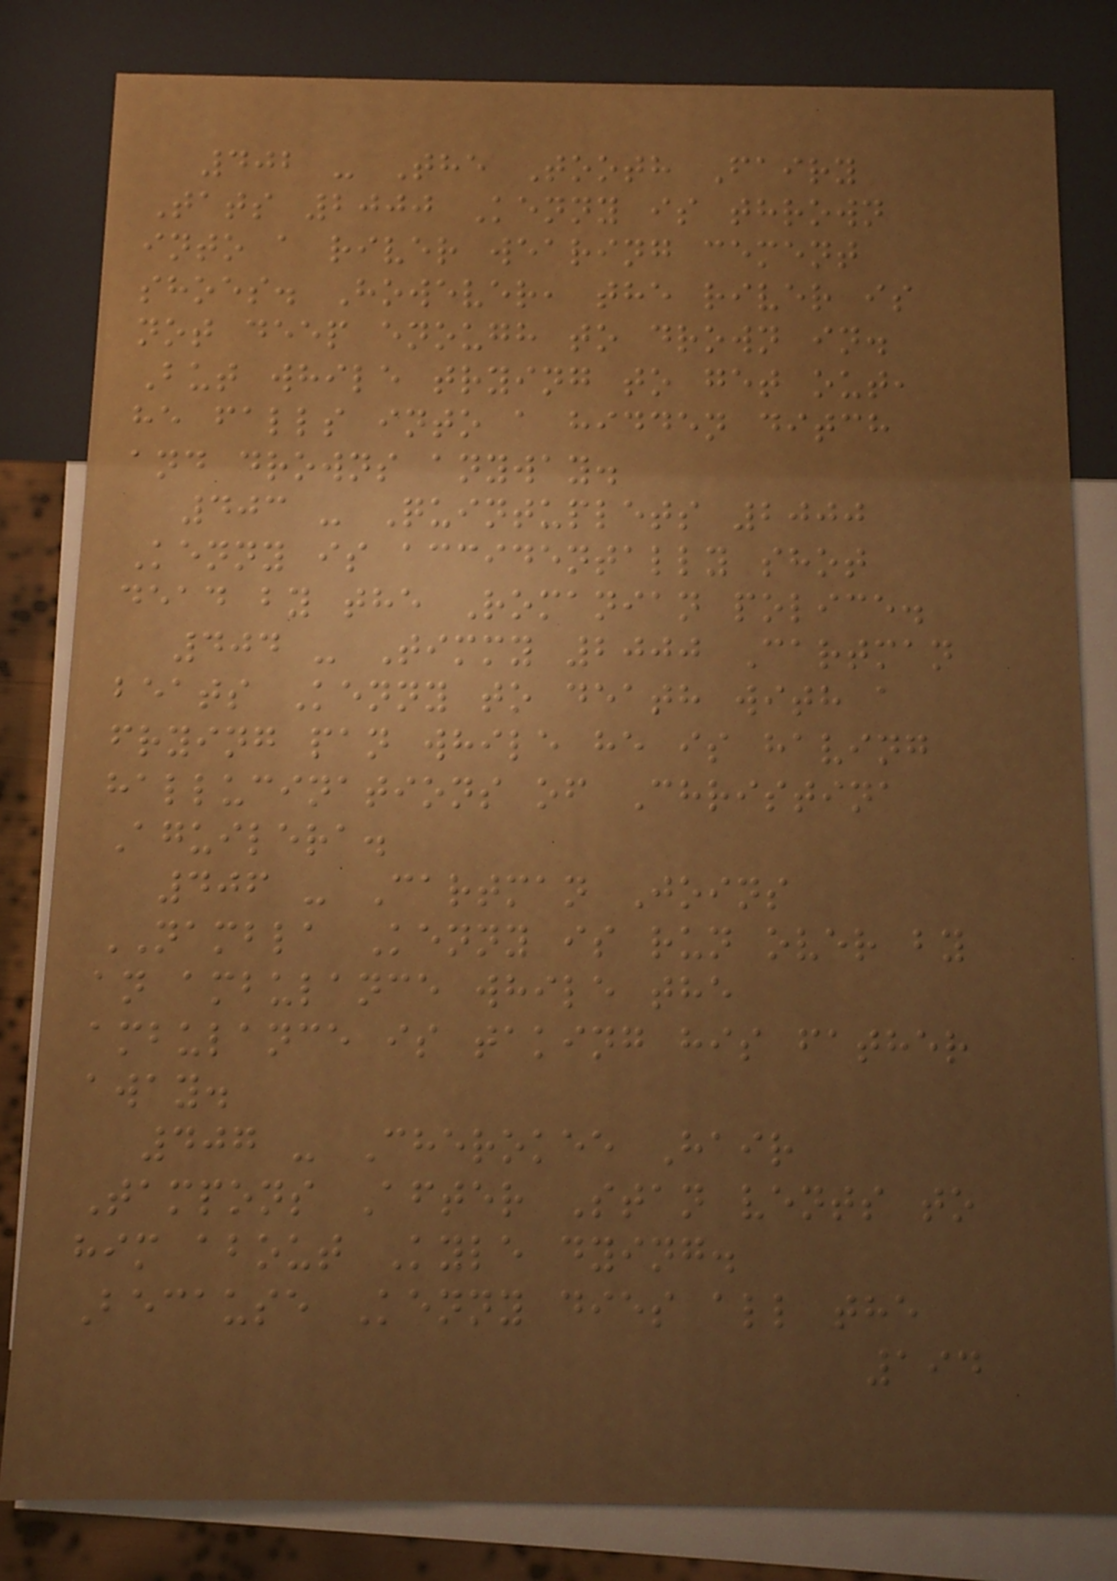402 - The Tooth Fairy
Tats 2000 Kenny is thrown
into a river wearing cement
shoes. However, the river is
not deep enough to drown in.
But while trying to get out,
he falls into a hidden ditch
and drowns anyway.
403 - Quintuplets 2000
Kenny is accidentally shot
dead by the Romanian police.
404 - Timmy 2000 Cartman
beats Kenny to death with a
frying pan while he is having
hallucinations of Christina
Aguilera.
406 - Cartman Joins
NAMBLA Kenny is run over by
an ambulance while the
ambulance is taking his father
away.
407 - Cherokee Hair
Tampons After Stan vents to
him about Kyle dying.
Because Kenny dies all the
194
